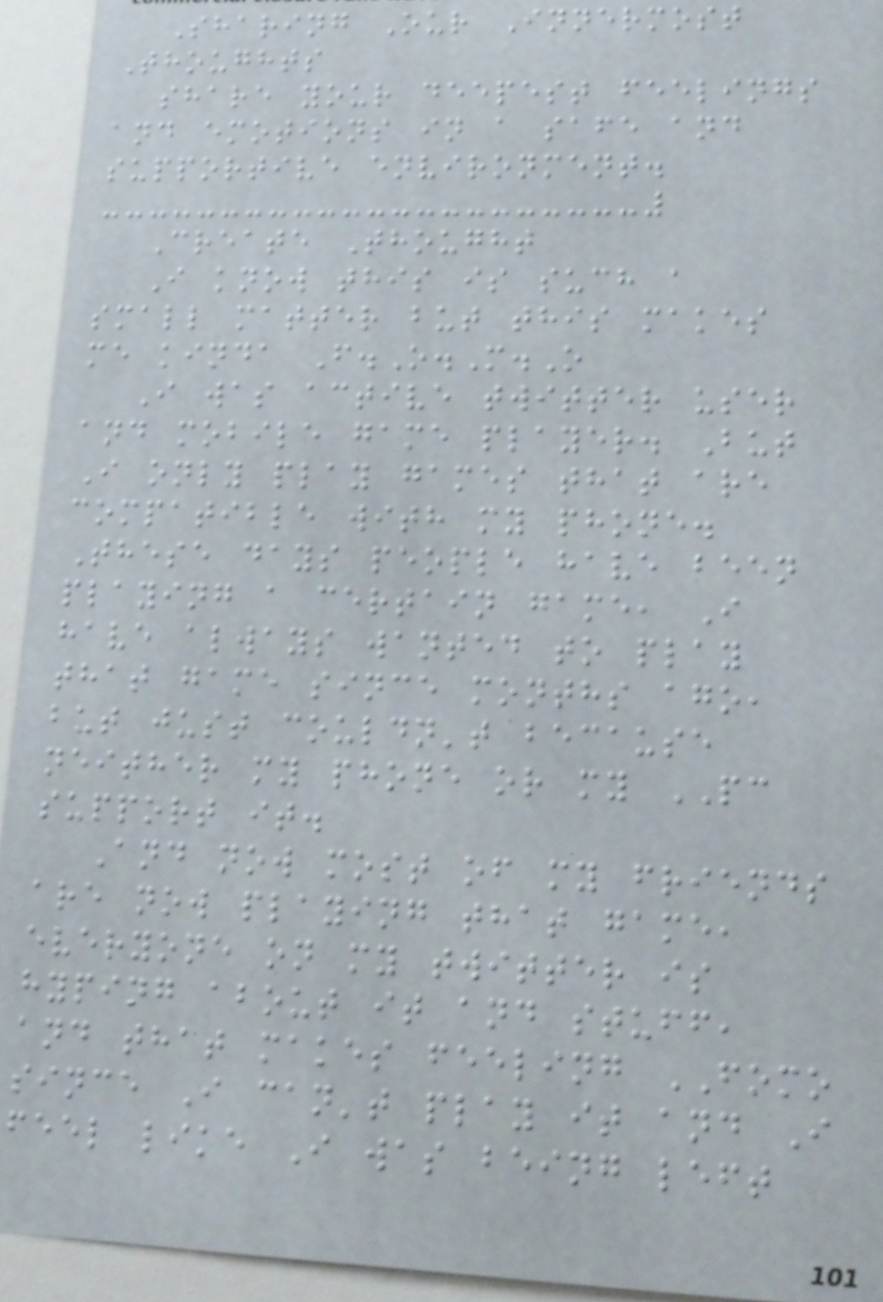Sharing Our Innermost
Thoughts
share your deepest feelings
and emotions in a safe and
supportive environment.
Create Thought
I know this is such a
small matter but this makes
me kinda F.O.M.O
I was active twitter user
and mobile game player. But
I only play games that are
compatible with my phone.
These days people have been
playing a certain game, I
have always wanted to play
that game since months ago,
but just couldn't because
neither my phone or my PC
support it.
And now most of my friends
are now playing that game,
everyone on my twitter is
hyping about it and stuff,
and that makes feeling FOMO
since I can't play it and I
feel like I was being left
